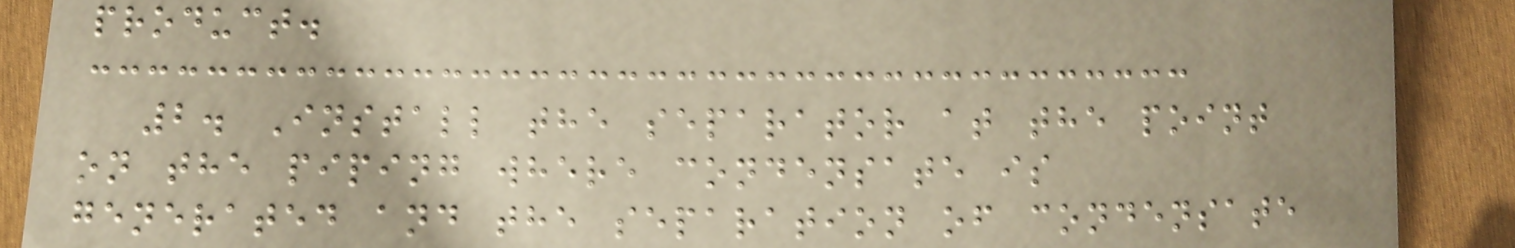product.
2. Install the separator at the point
on the piping where condensate is
generated and the separation of condensate
